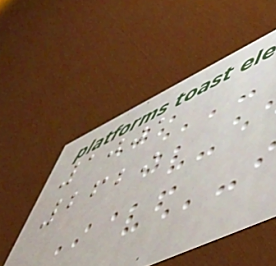1001
2629
